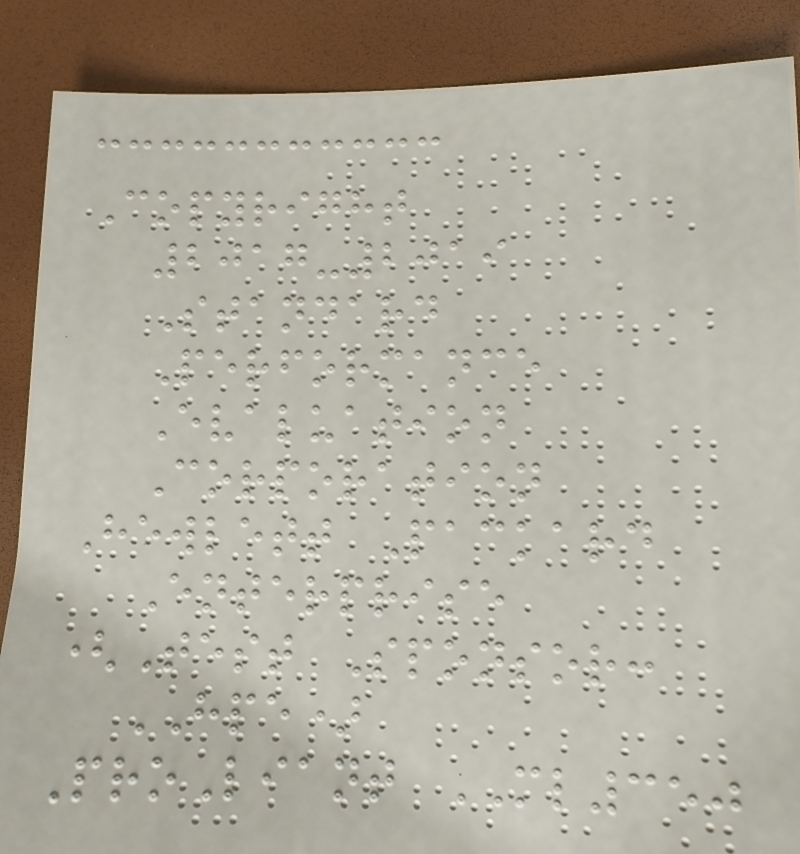Copyright
2017-2019
Standard
Performance
Evaluation
Corporation
Hewlett Packard
Enterprise
(Test Sponsor:
HPE)
ProLiant ML350
